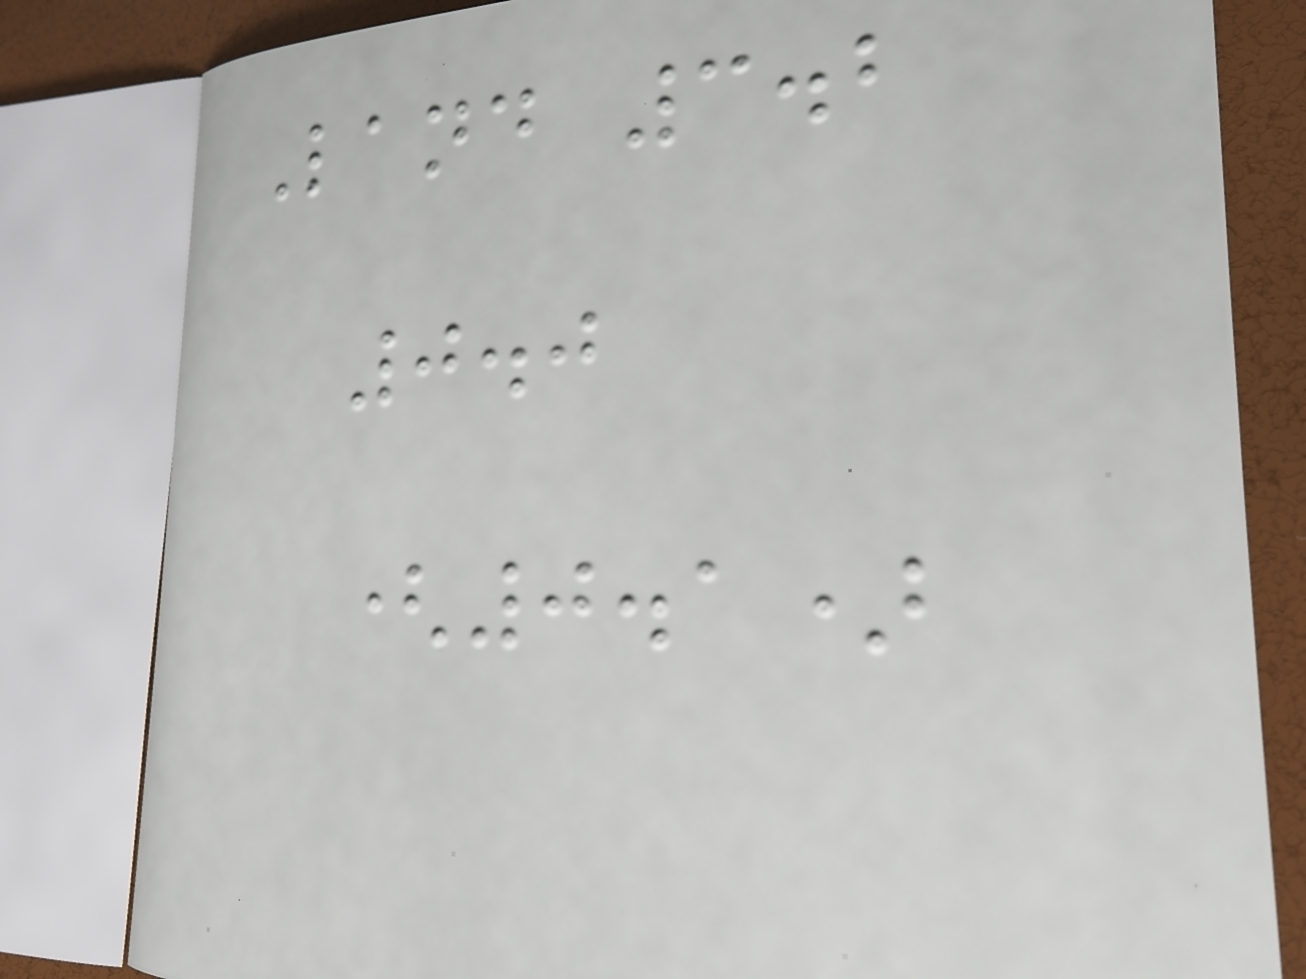Land 3.2
0.0
(0.1)
